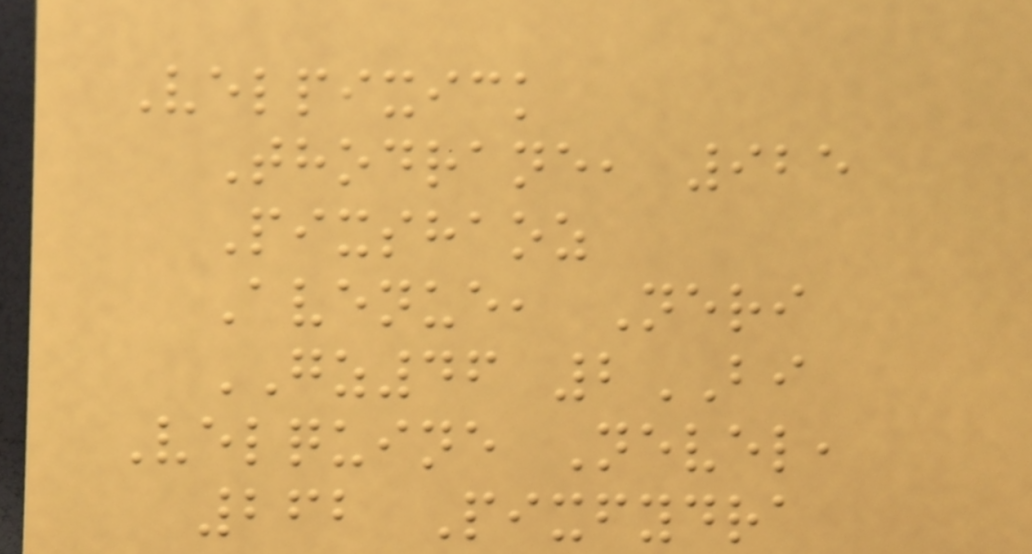Velpixick
Thodrane, 925
Pixshaoz
Avenue, Neri
GZ46 2BI
Velquine Nevel,
262 Pixfydra
